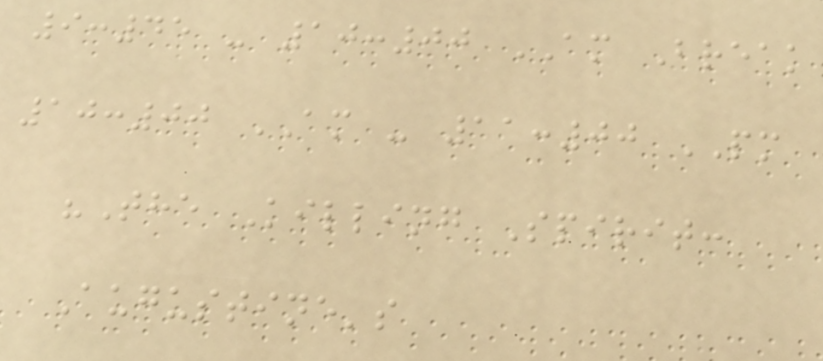9:45 - 10:00 AM Break
10:00 AM - 11:00 PM
"The Killing Spirit:
Augustine's
